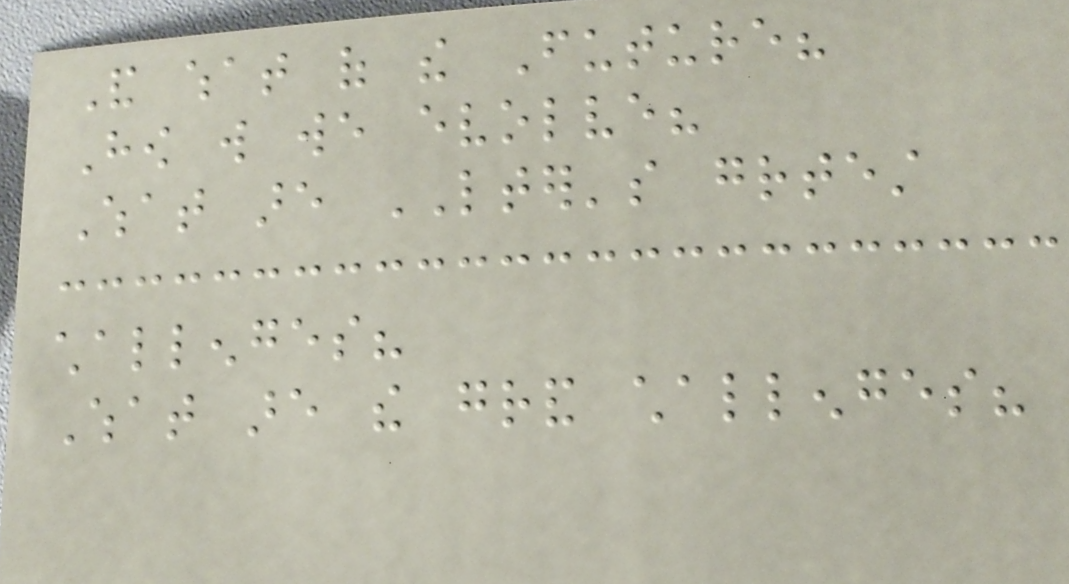And what of the Future?
How will we evolve?
What are LTER's greatest
challenges?
What are the grand challenges?
